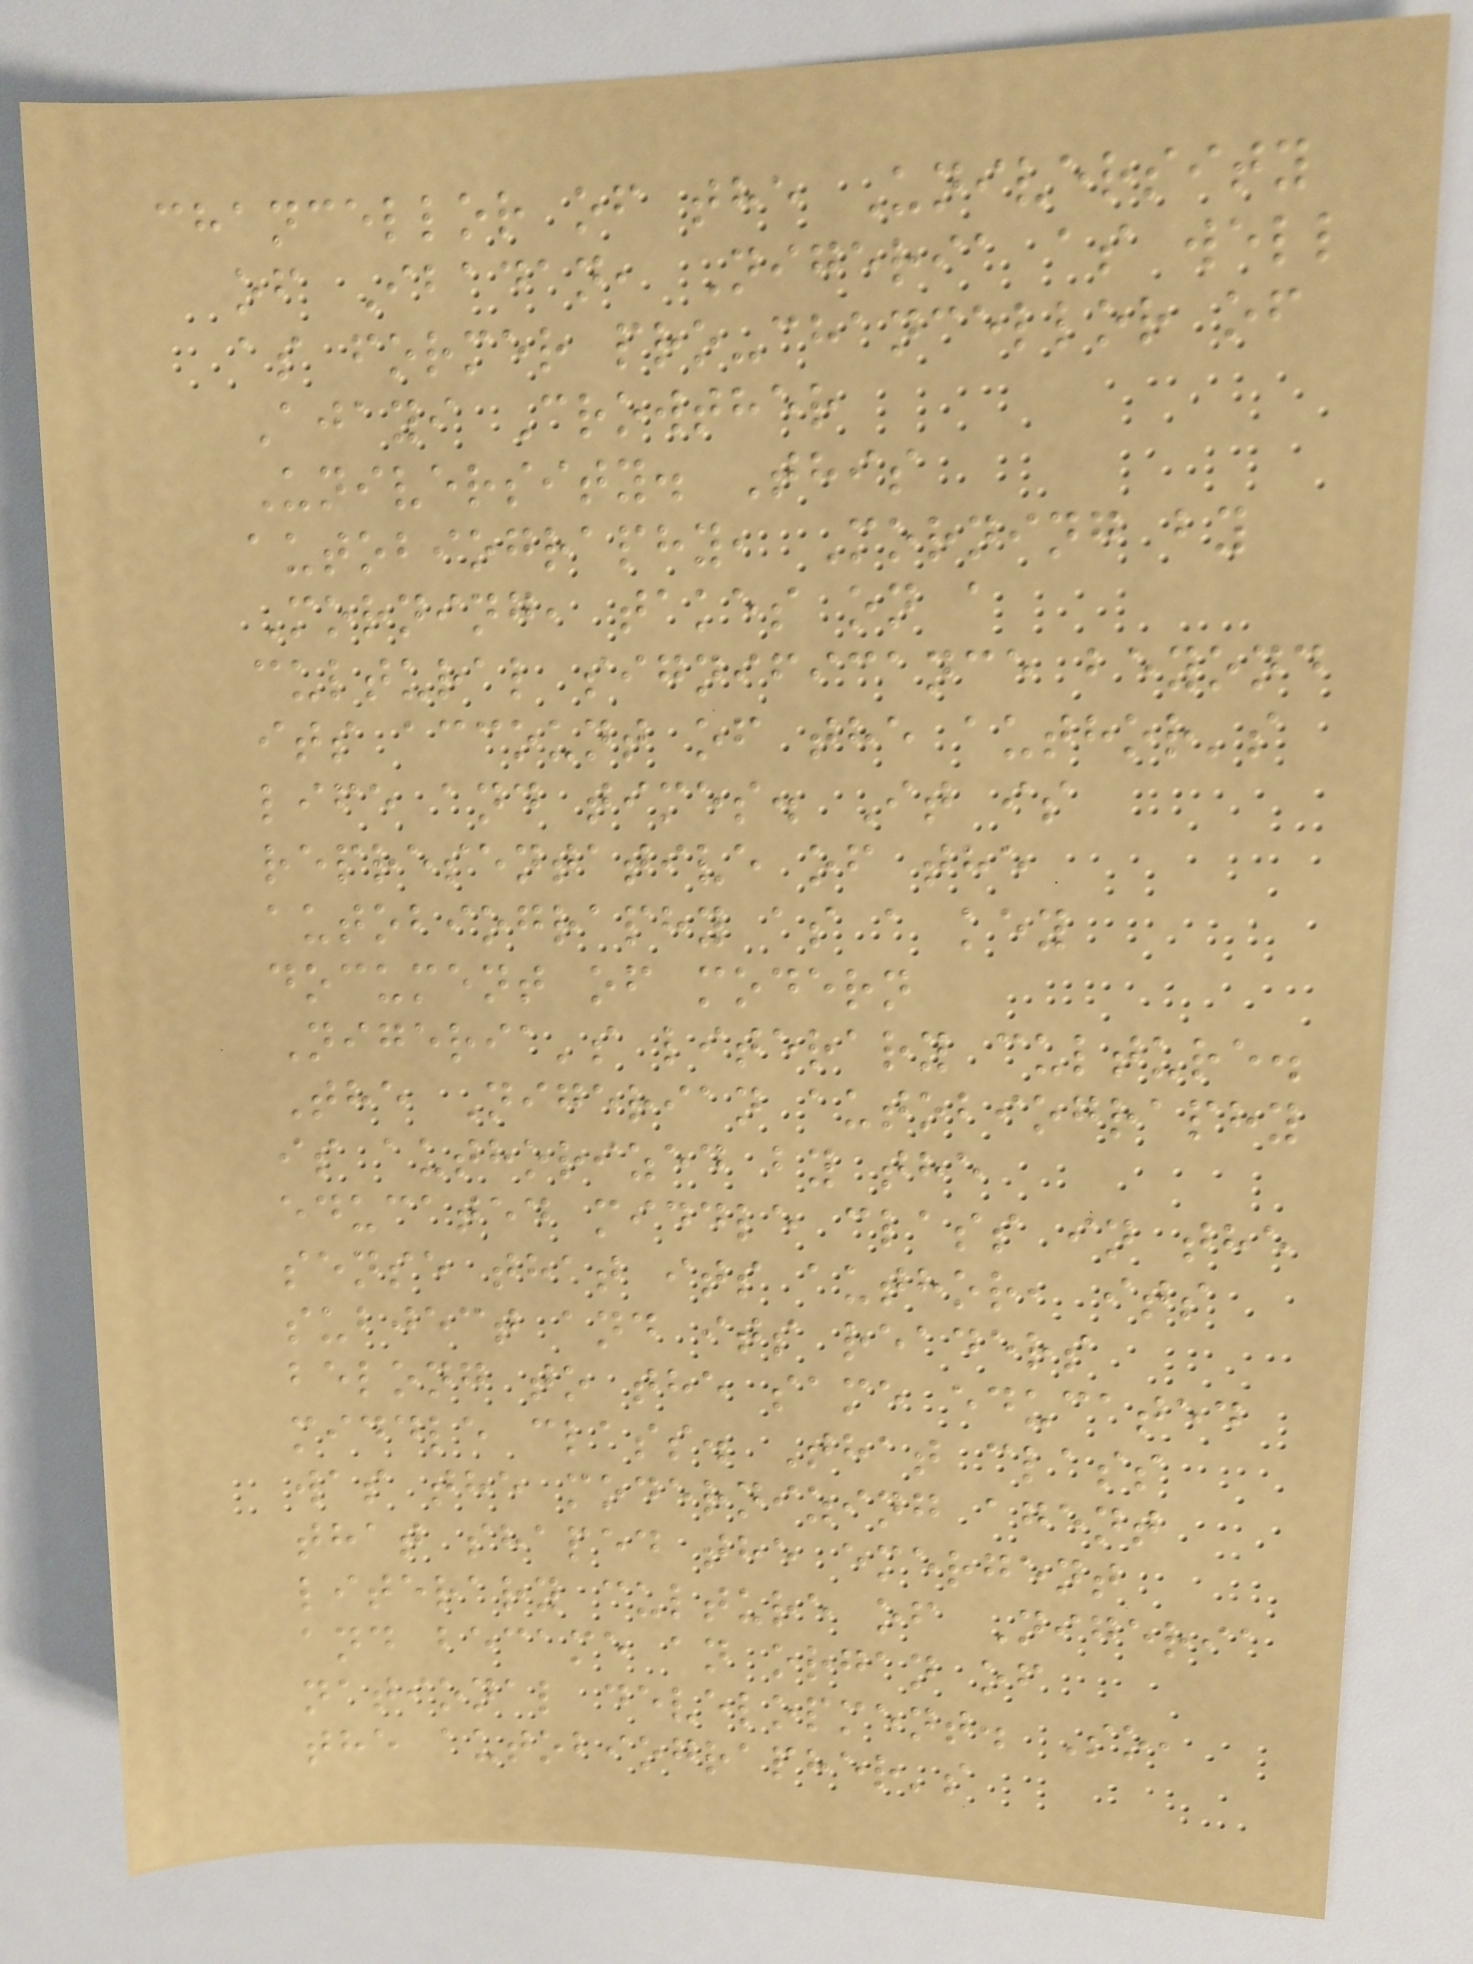chancellor of the University
of Ibadan, Nigeria as well
as former pro-chancellor of
Ajayi Crowther
University. This
autobiography, Morning by
Morning, takes on a
cultural significance beyond
its account of the author's
life and times. It is
representative of the
autobiography as a key
document of modern
Nigeria's literary culture.
The Nigerian autobiography
is authorized by the
educated middle class in the
sense that its author, its
subject and its readers
belong to the same educated
middle class. That class
was the modernizing agent
that shaped the emergent
literary culture of Nigeria
and became an organ of
national development. So,
the autobiographer's
